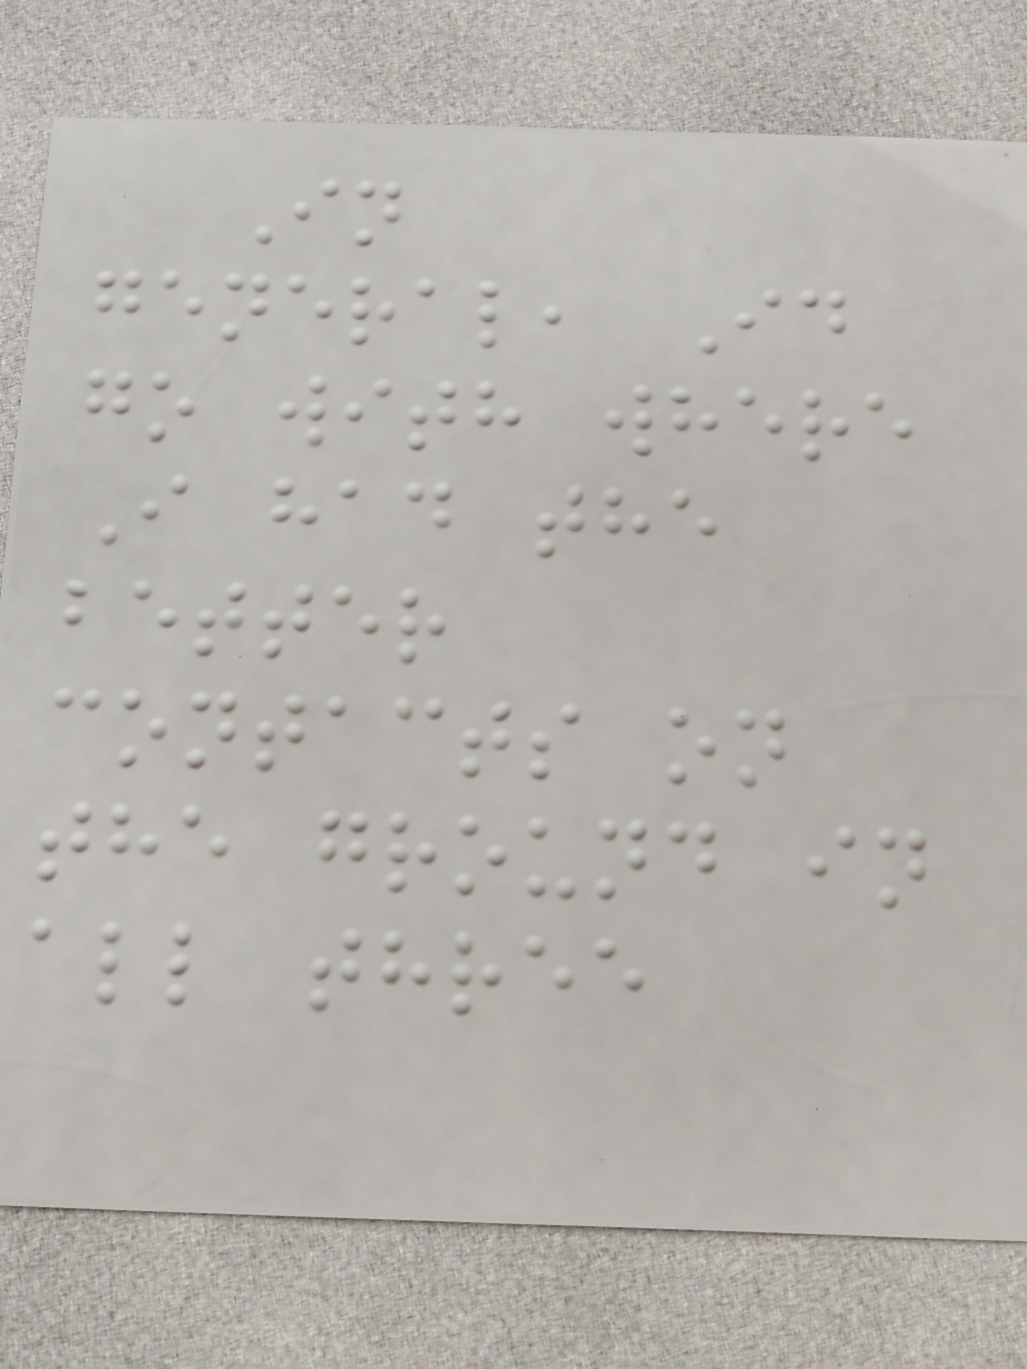In
general, Id
go with where
I had the
better
contacts on
the ground in
all three
